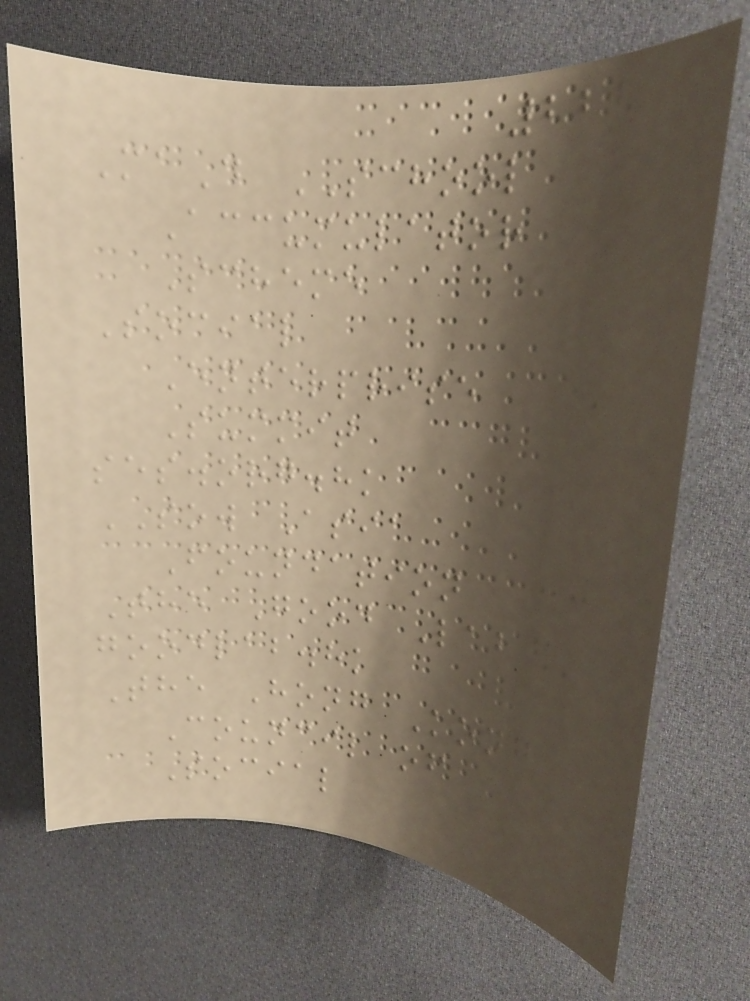222
MaD SCHOOL
Accumulator
Scheme
Social
Enterprise
Summit
ses.org.hk
SOW Asia
Foundation
The Good Lab
goodlab.hk
The Hong Kong
Council of
Social
